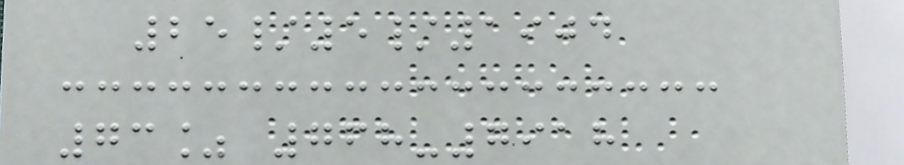25/5/1904
73% 768-7918
